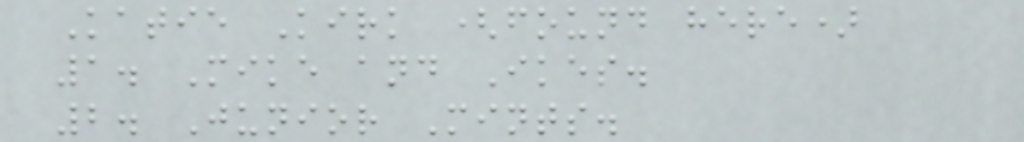Katie Kirk (found here)
1. Mike and Ikes.
2. Junior Mints.
